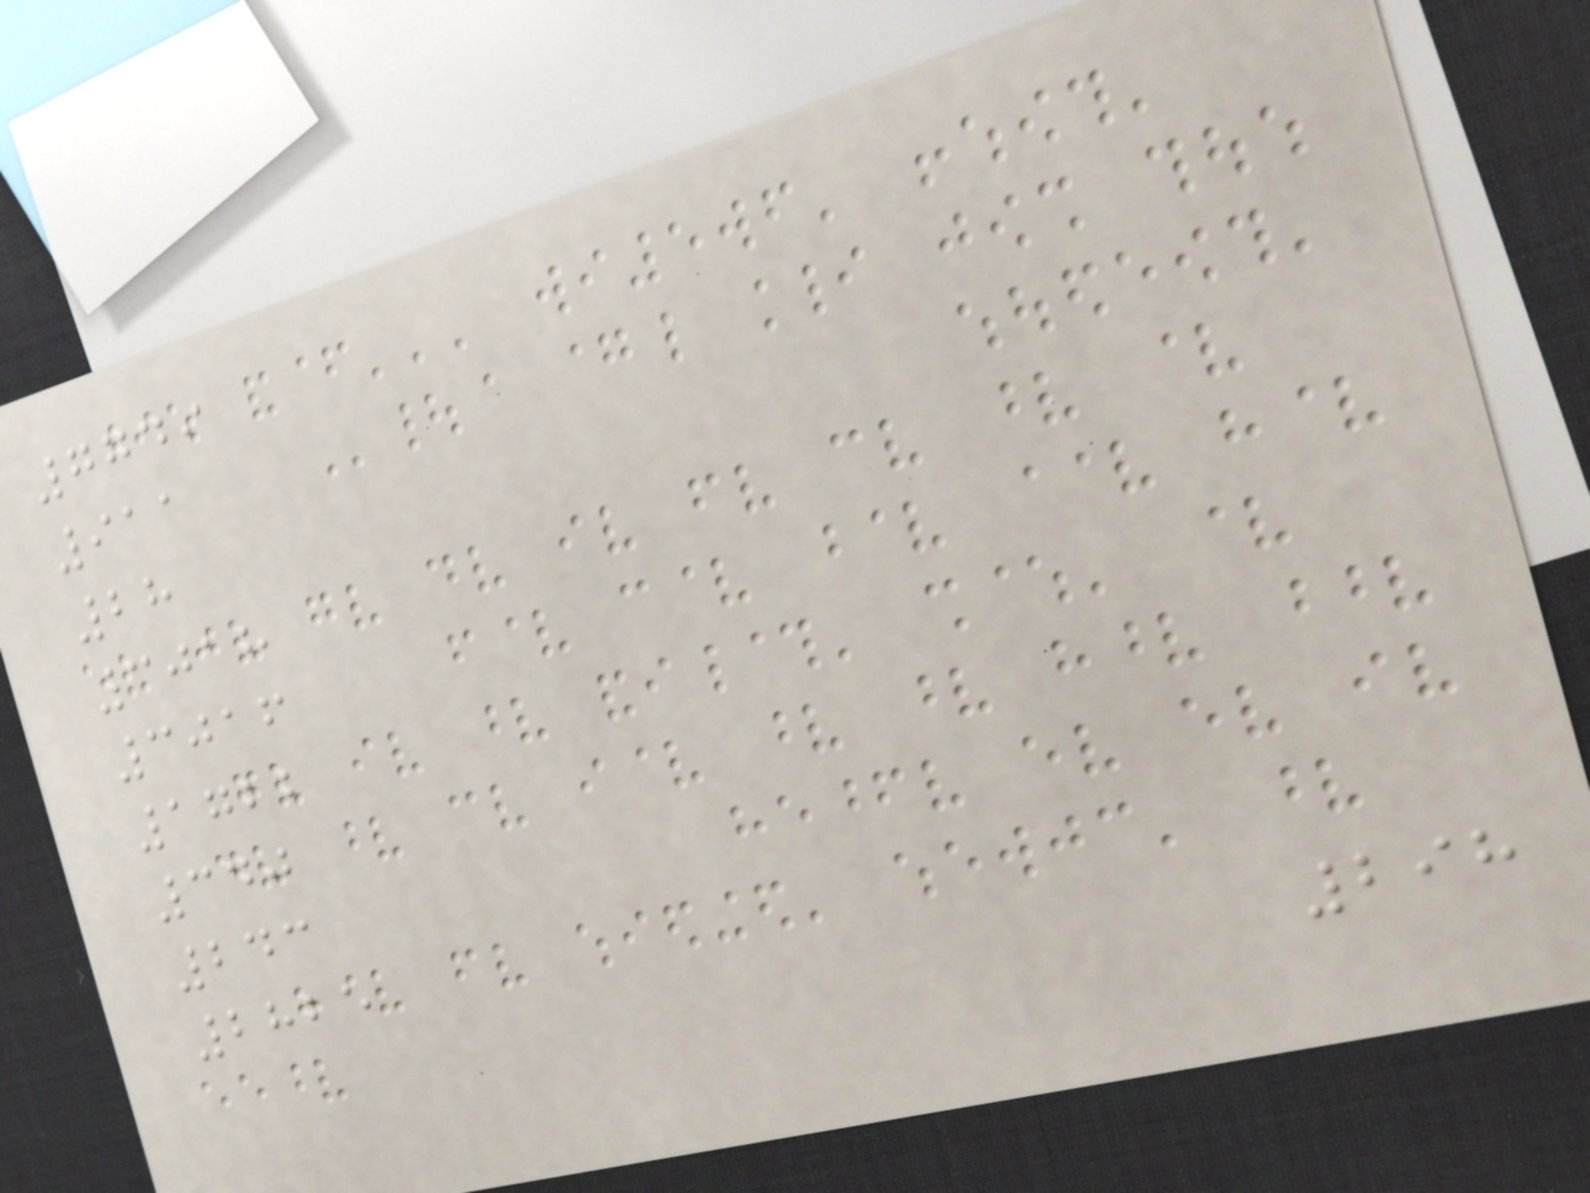7749
911
28
3018
3016
1722
340
243
2825
298
